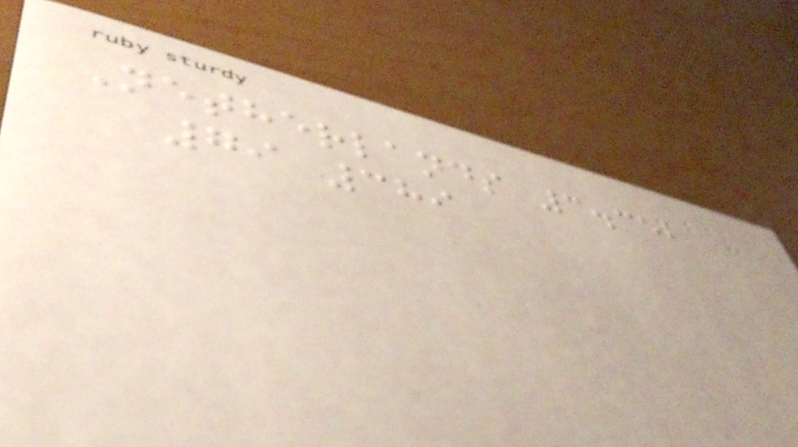Netherlands 3.352
79 389
